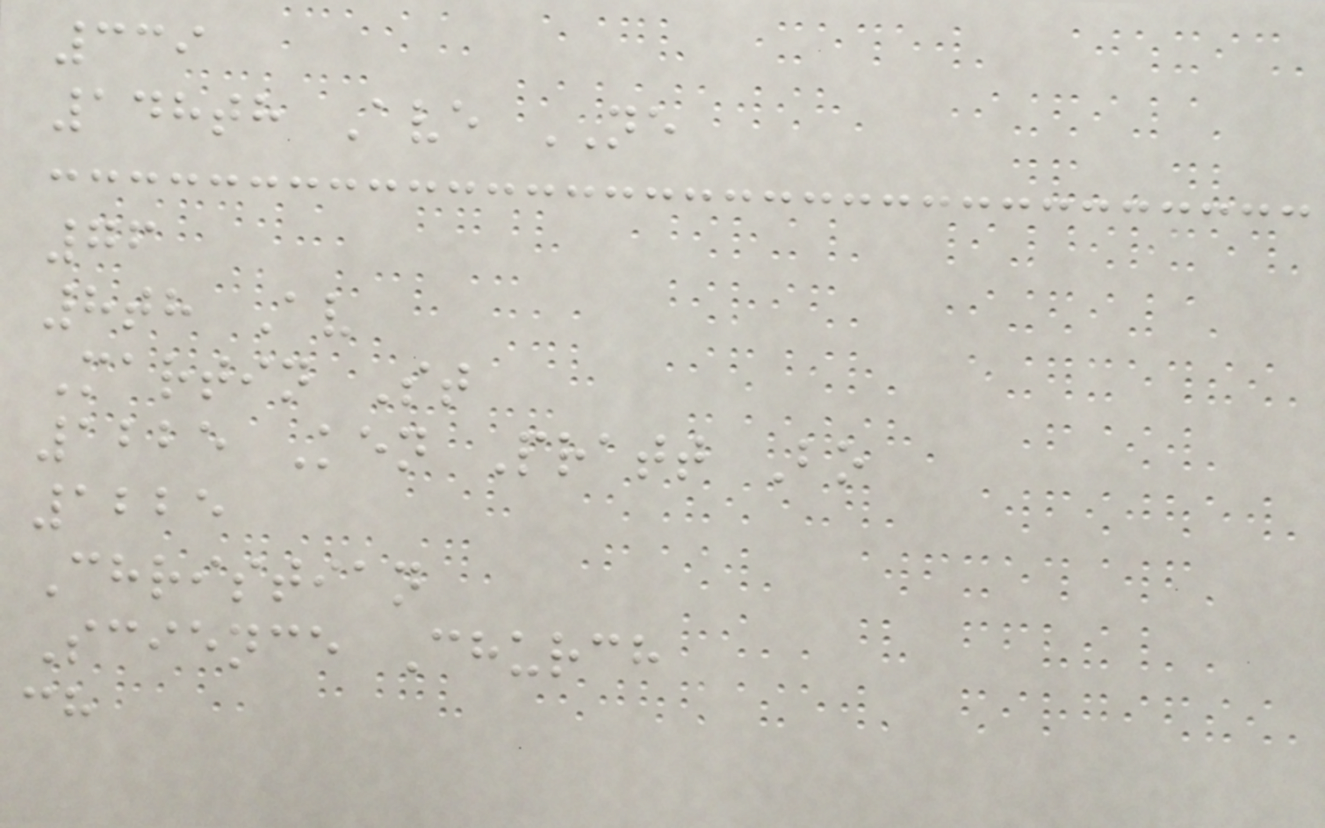339
148th Ave NE
76
8th Av
Martin St
1225 Ken Pratt Bo
1225
Christian
Science Church
ch
